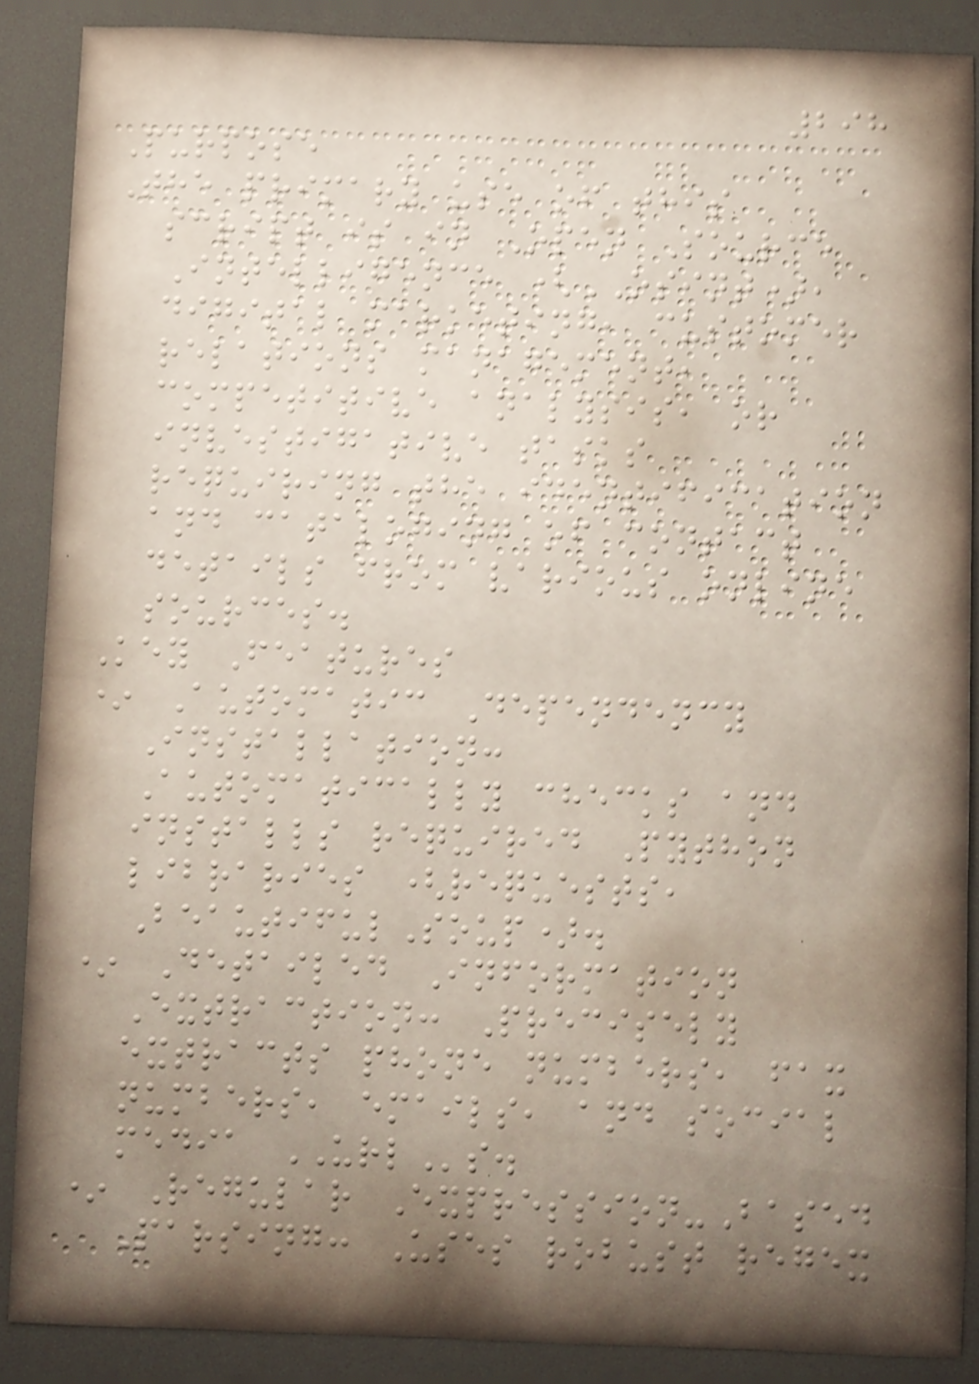298
Purpose
The primary use of this
script is in Open Source
Intelligence (OSINT),
digital marketing, customer
relations management,
competitive analysis, or
investigative tasks
requiring the identification
and cataloging of contact
details from various online
sources.
Key Features
* Automatic Dependency
Installation:
Automatically checks and
installs required Python
libraries (requests,
BeautifulSoup).
* Detailed Information
Extraction: Precisely
extracts phone numbers, fax
numbers, emails, and social
media URLs.
* Regular Expression-Based
Parsing: Uses robust regex
